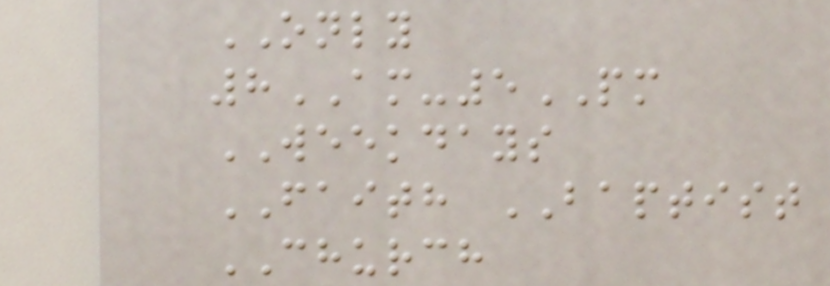ONLY
8AM-5PM
WEEKDAYS
FAITH BAPTIST
CHURCH
